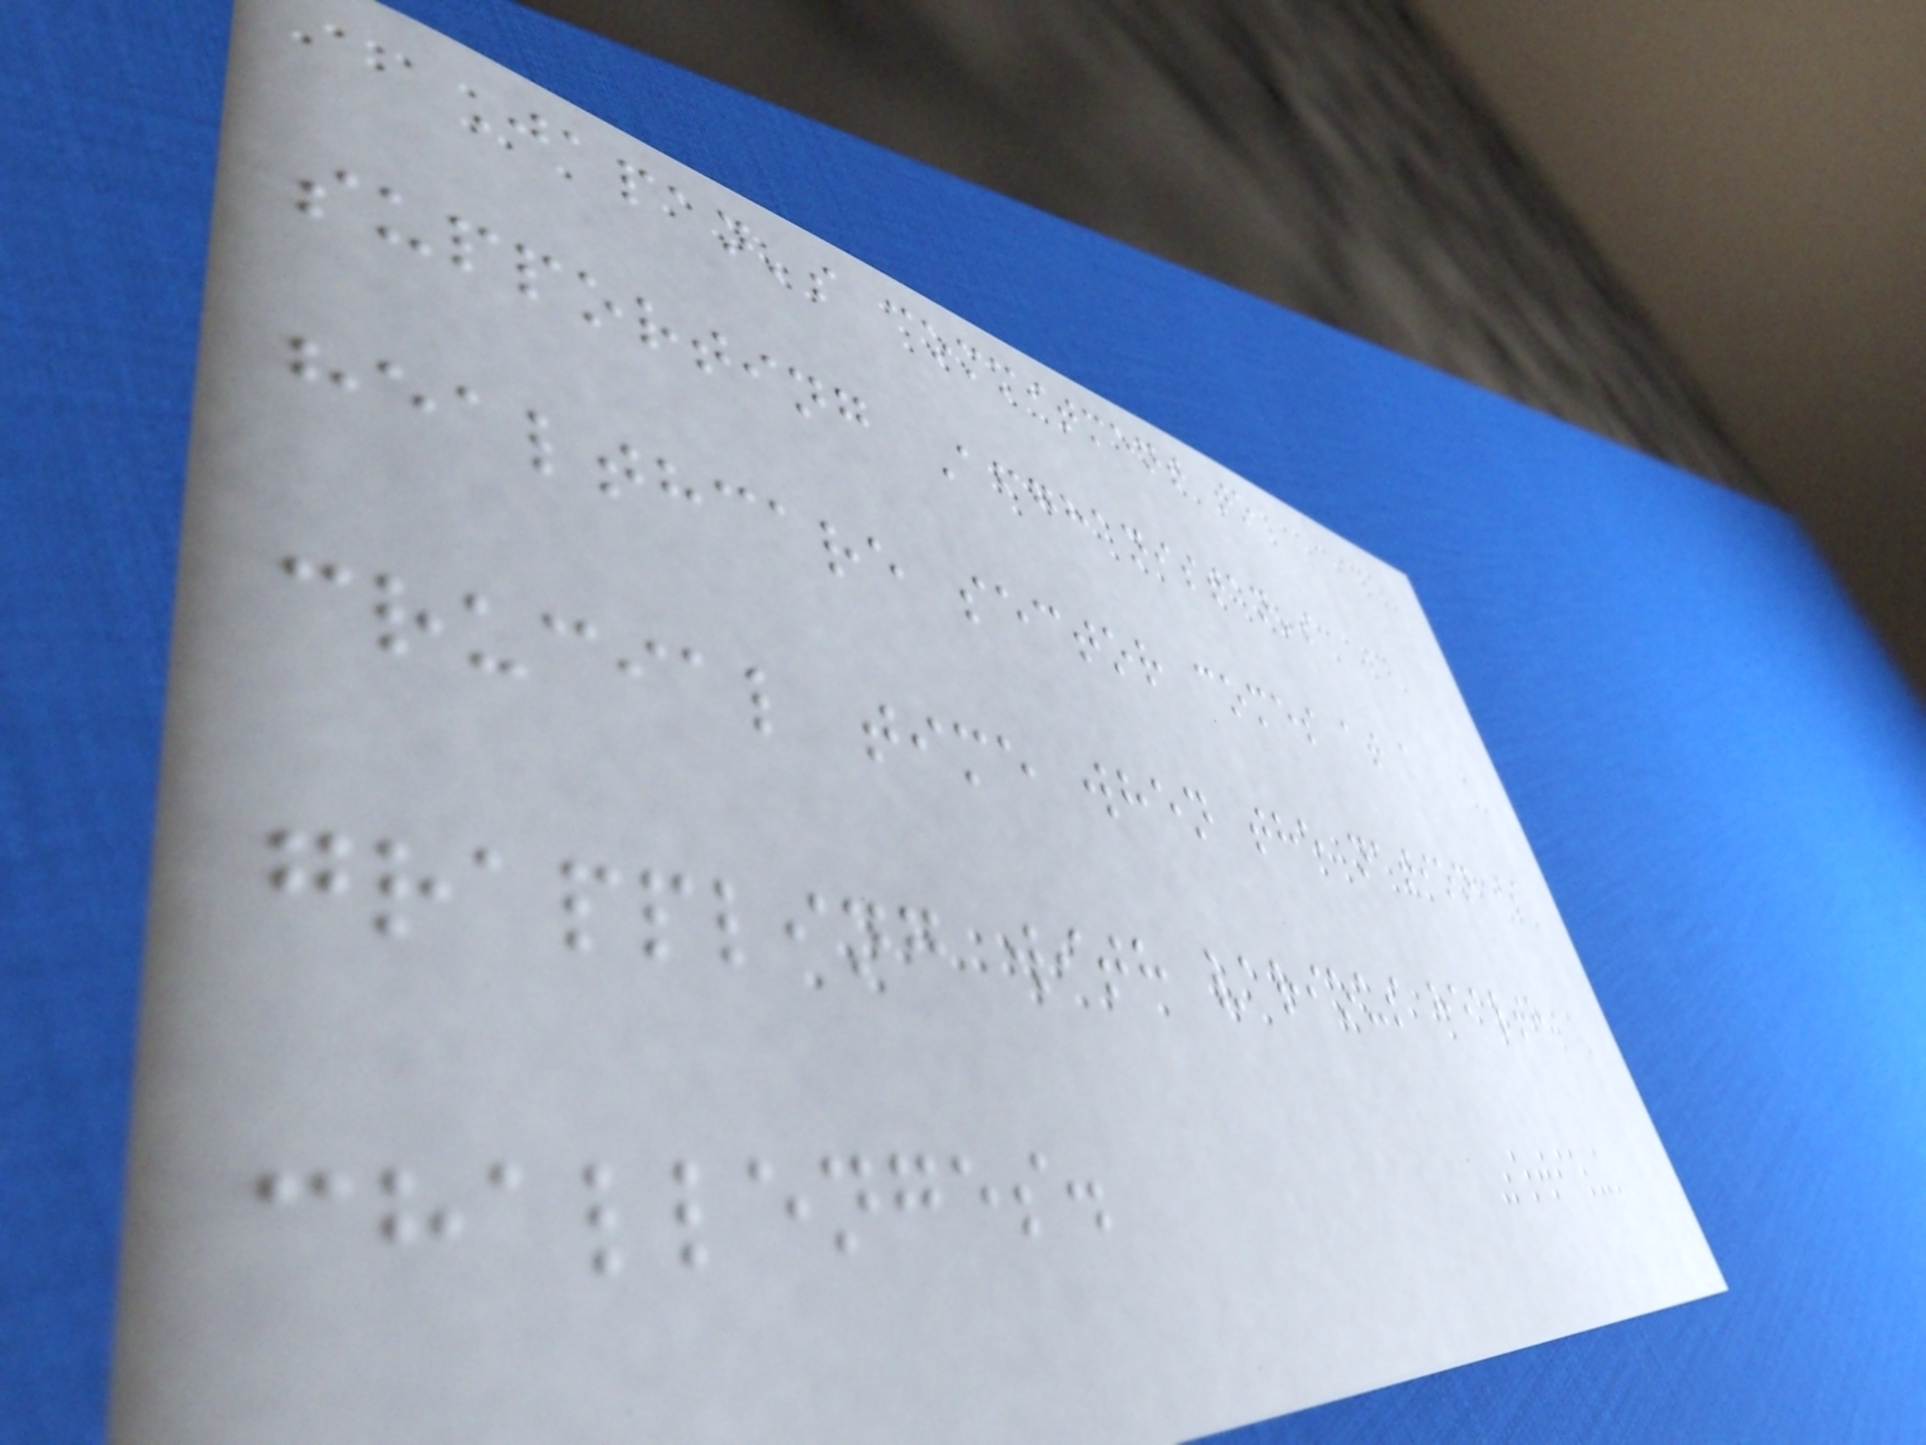Japan's commitment to
supporting Afghanistan's
healthcare sector comes at a
crucial time when the nation is
grappling with various health
challenges.
